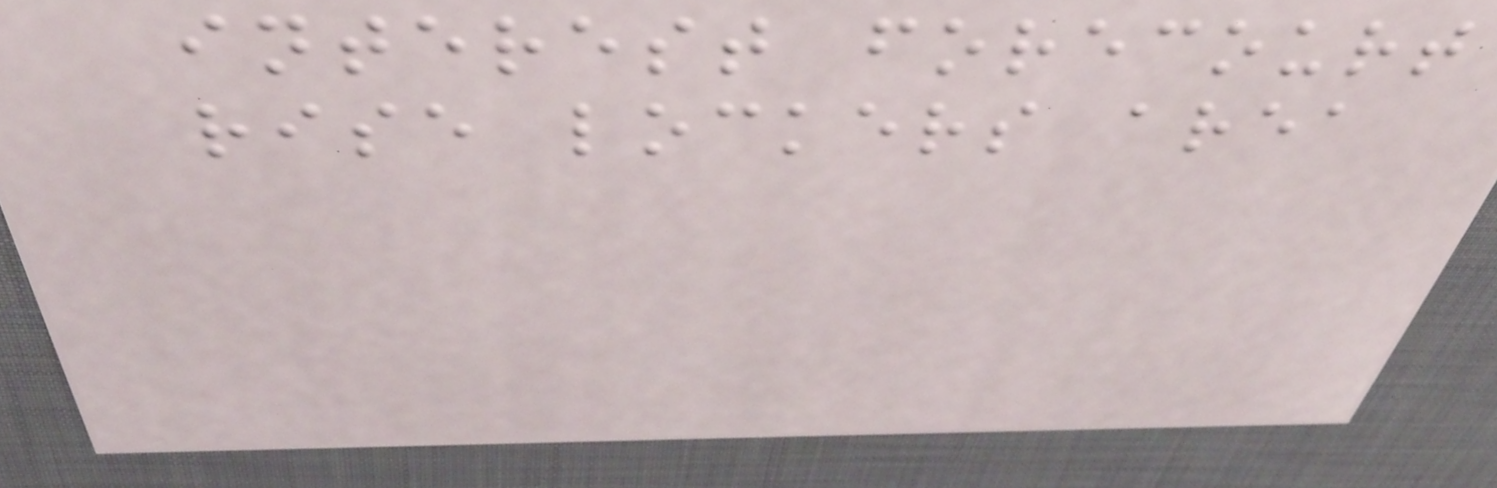interest forecourt
rise lockers area
